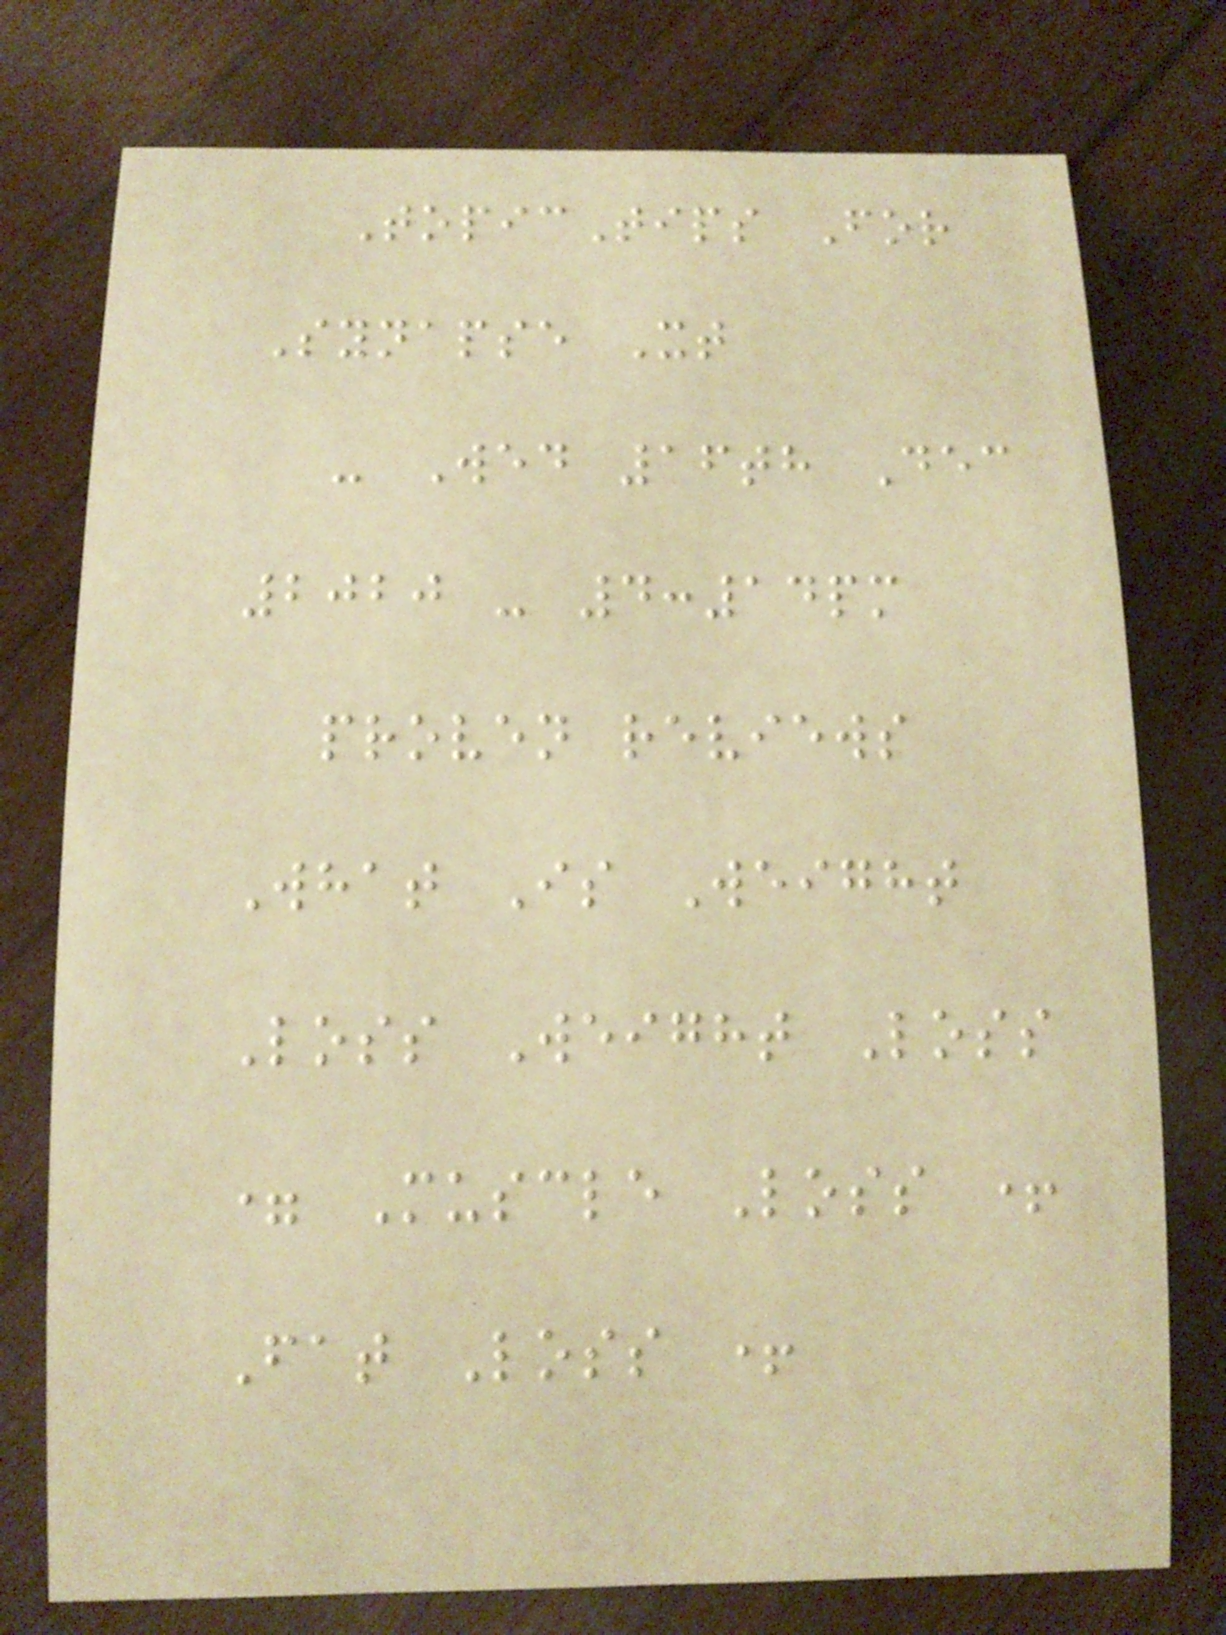TopicTips For
Synapse Xt
- Wed 16th Dec
2020 - 4:14pm
proven reviews
What Is Weight
Loss Weight Loss
= Muscle Loss +
Fat Loss +
